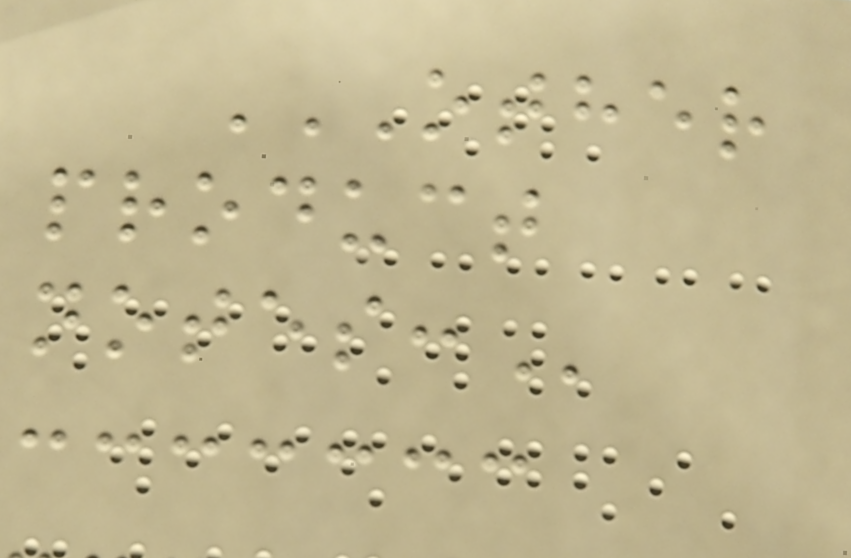OTHER
PRODUCT
NOTES:
